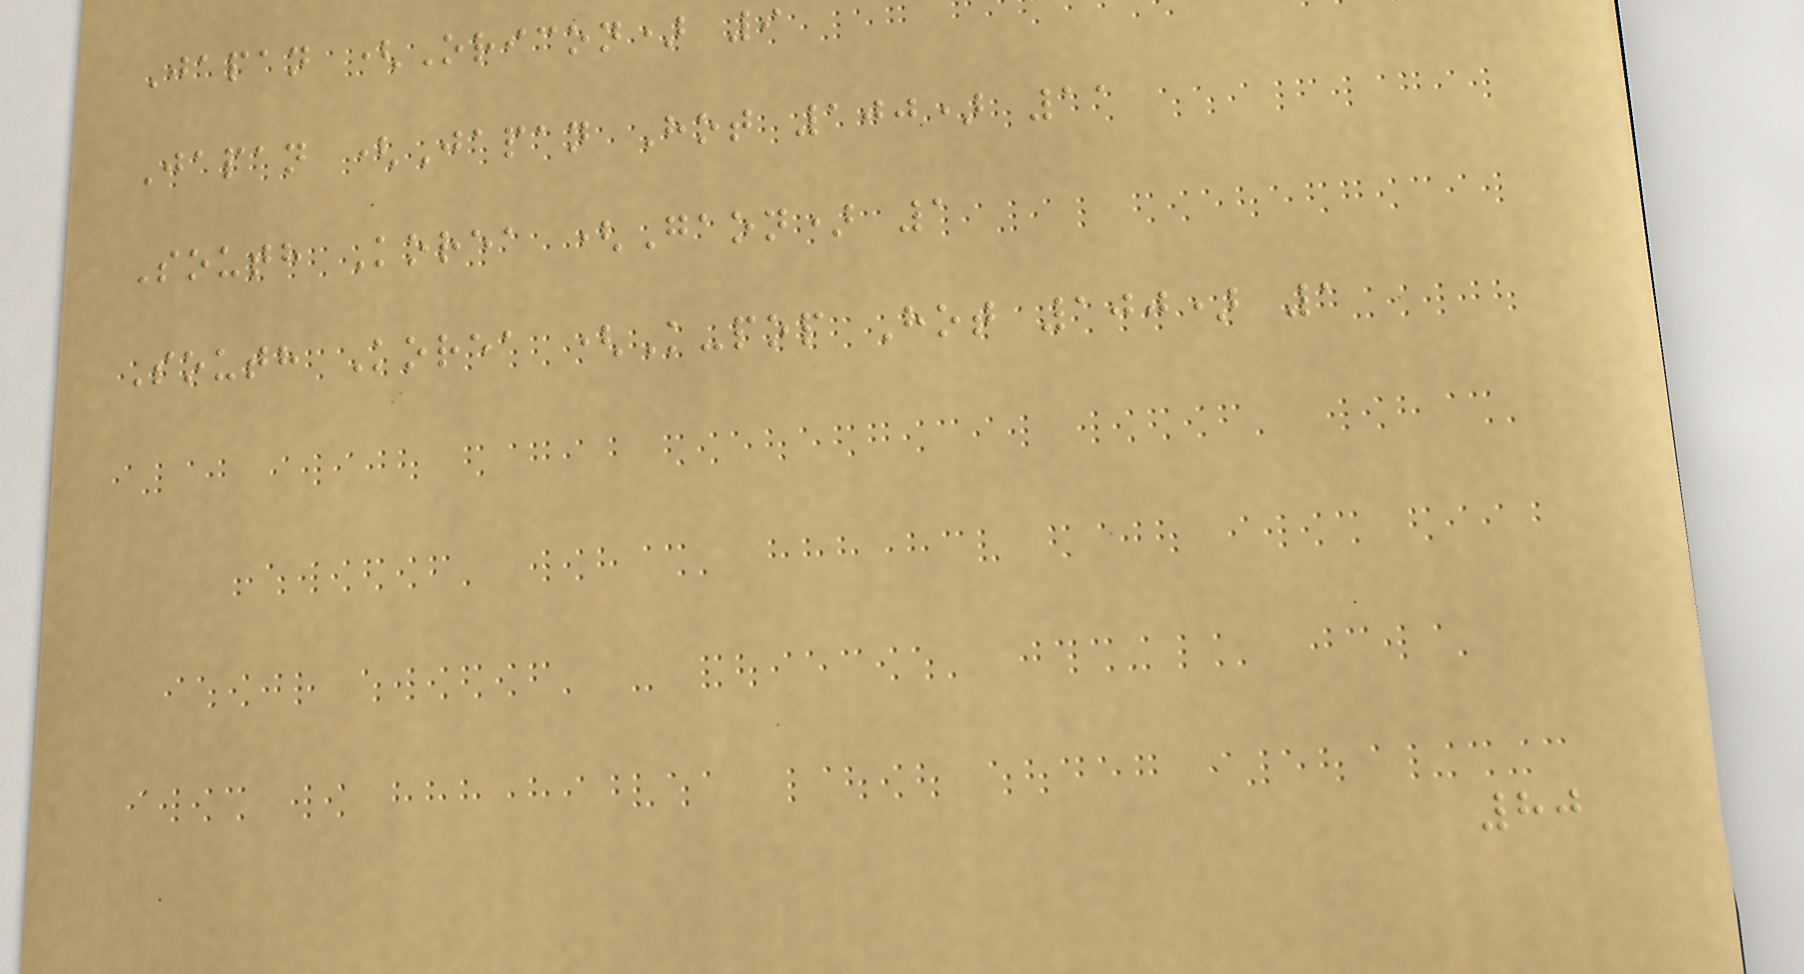Japan (Oricon) 9
Japan (Japan Hot 100) 11
South Korea (Gaon) 1
South Korea (K-pop Hot 100) 1
80
